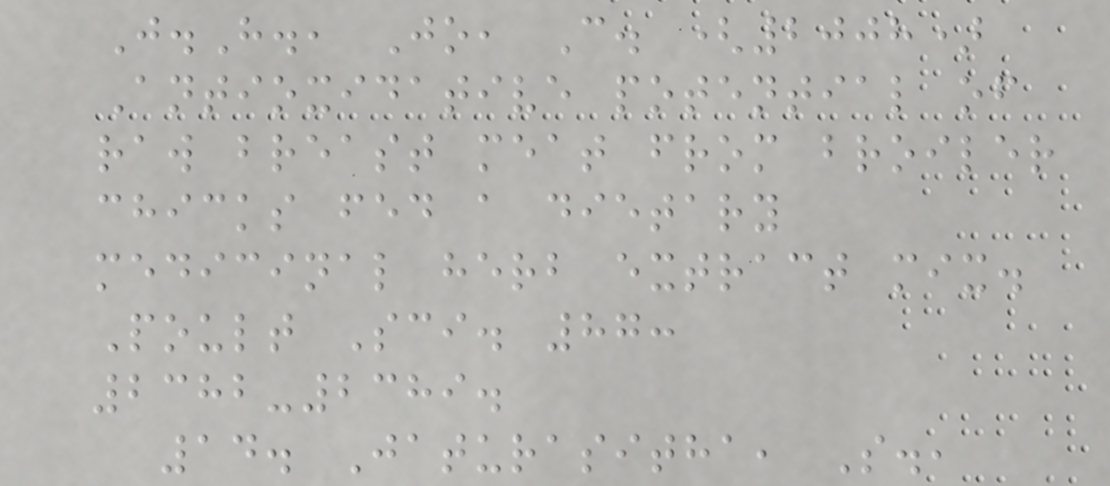J.H., Jo, C. (2008)
Antioxidative potential of
raw breast meat from broiler
chicks fed a dietary
medicinal herb extract mix.
Poult Sci. 87:
2382-2389.
14. Jaturasitha, S.,
